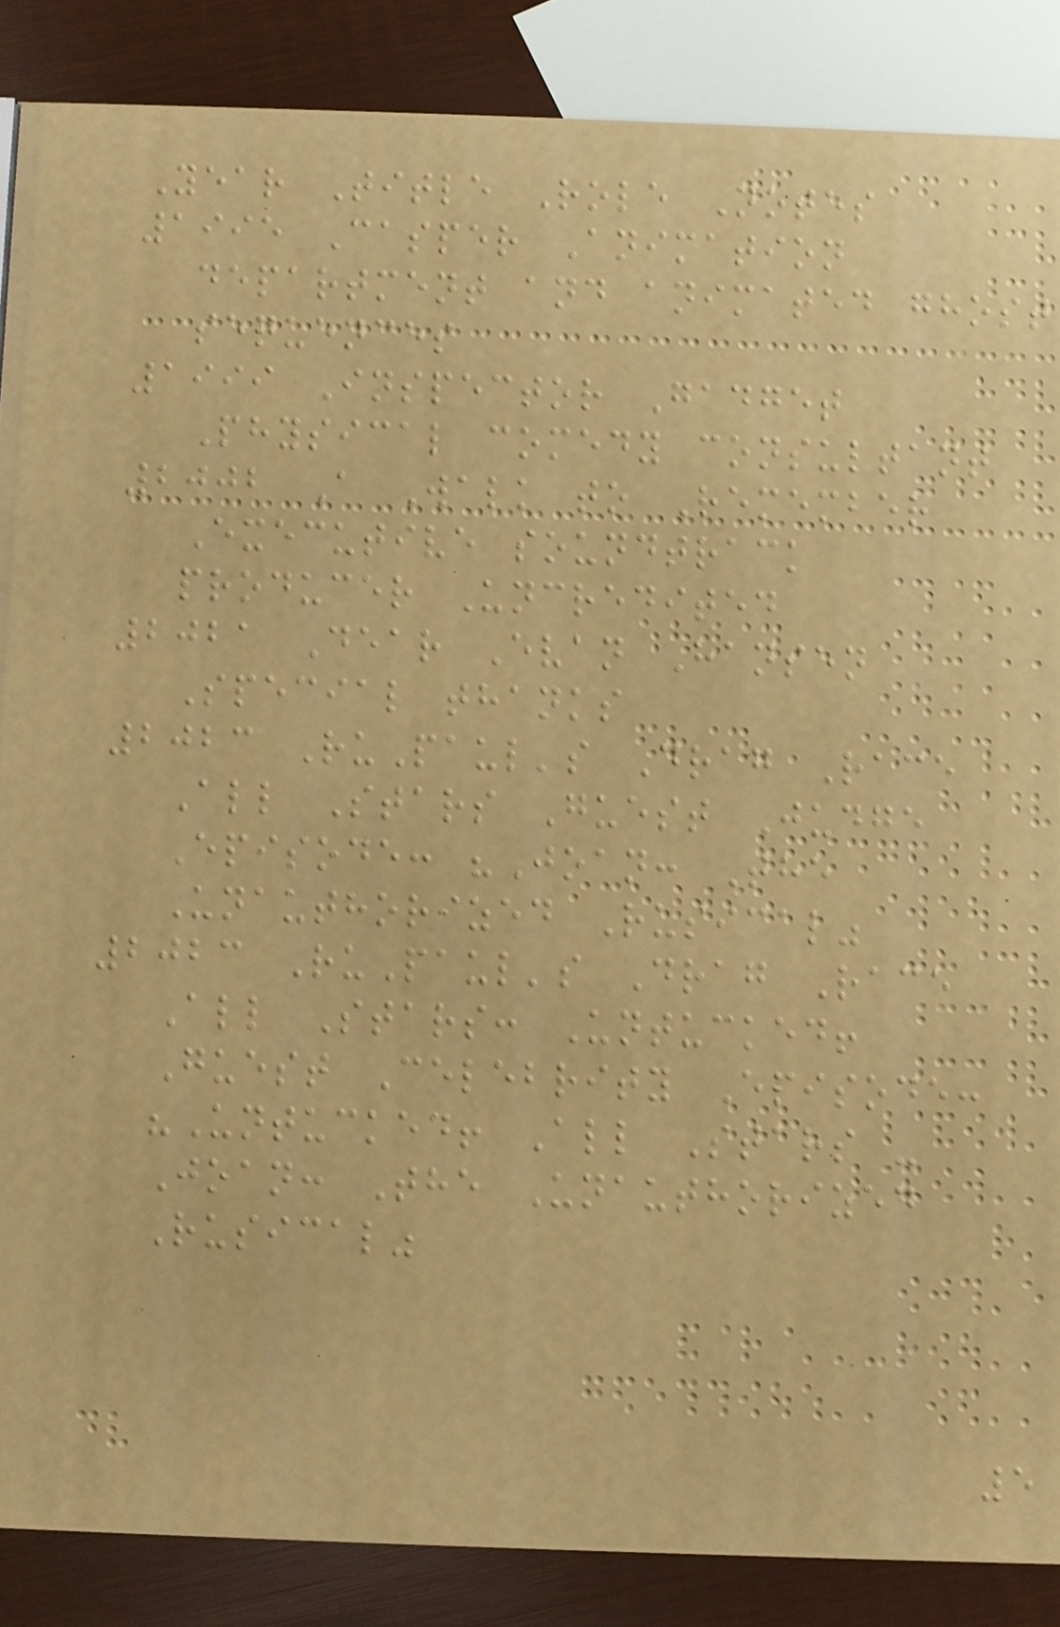Year Title Role Notes
1995 Casper Animation
department and animated ghost
sequences
1999 Inspector Gadget
Physical comedy consultant
2002 A Walk to Remember
Executive soundtrack
producer Uncredited
2021 Dear Evan Hansen
Special thanks
2023 RuPaul's Drag Race
All Stars Guest Judge
Episode: "Joan: The
Unauthorized Rusical"
2023 RuPaul's Drag Race
All Stars: Untucked!
Guest Celebrity Episode:
"Untucked! All Stars -
Joan: The Unauthorized
Rusical"
5
